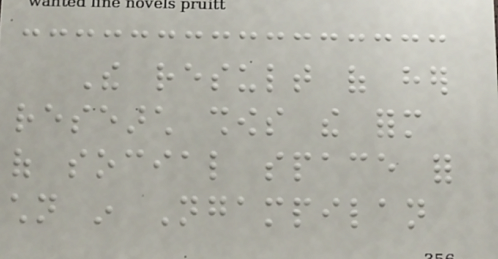The result of her
research shows the form
of social space for
children in Ngampilan
